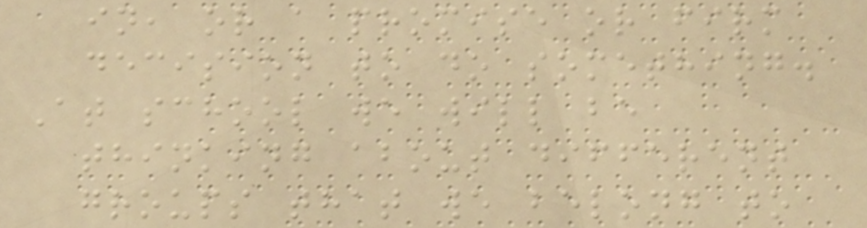in, or a promise or firm
decision to do something.
At school we will be
thinking about different
groups that we belong to
